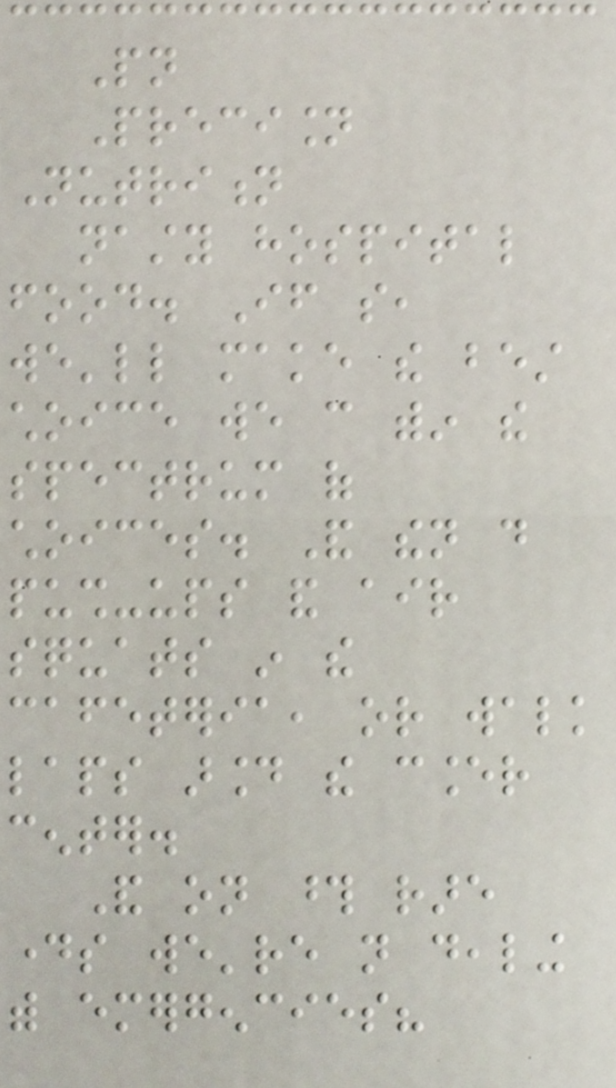Pn
Precision
Nutrition
nasty hospital
food. If so,
we'll make the best
choice we can within the
spectrum of
choices. And then do
push-ups and air
squats in the
cafeteria, or walk
laps around the cancer
center.
And on those rare
days we're not dealing
with emergencies?
